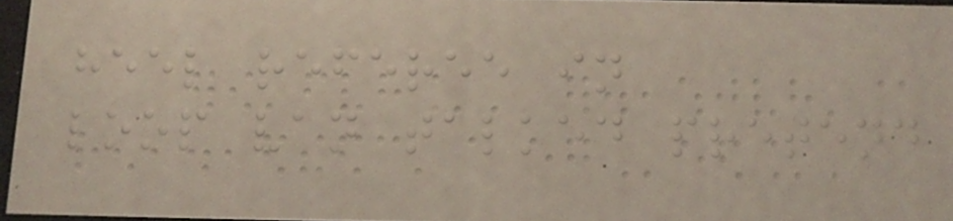heel referee in
loop van talked pretend
